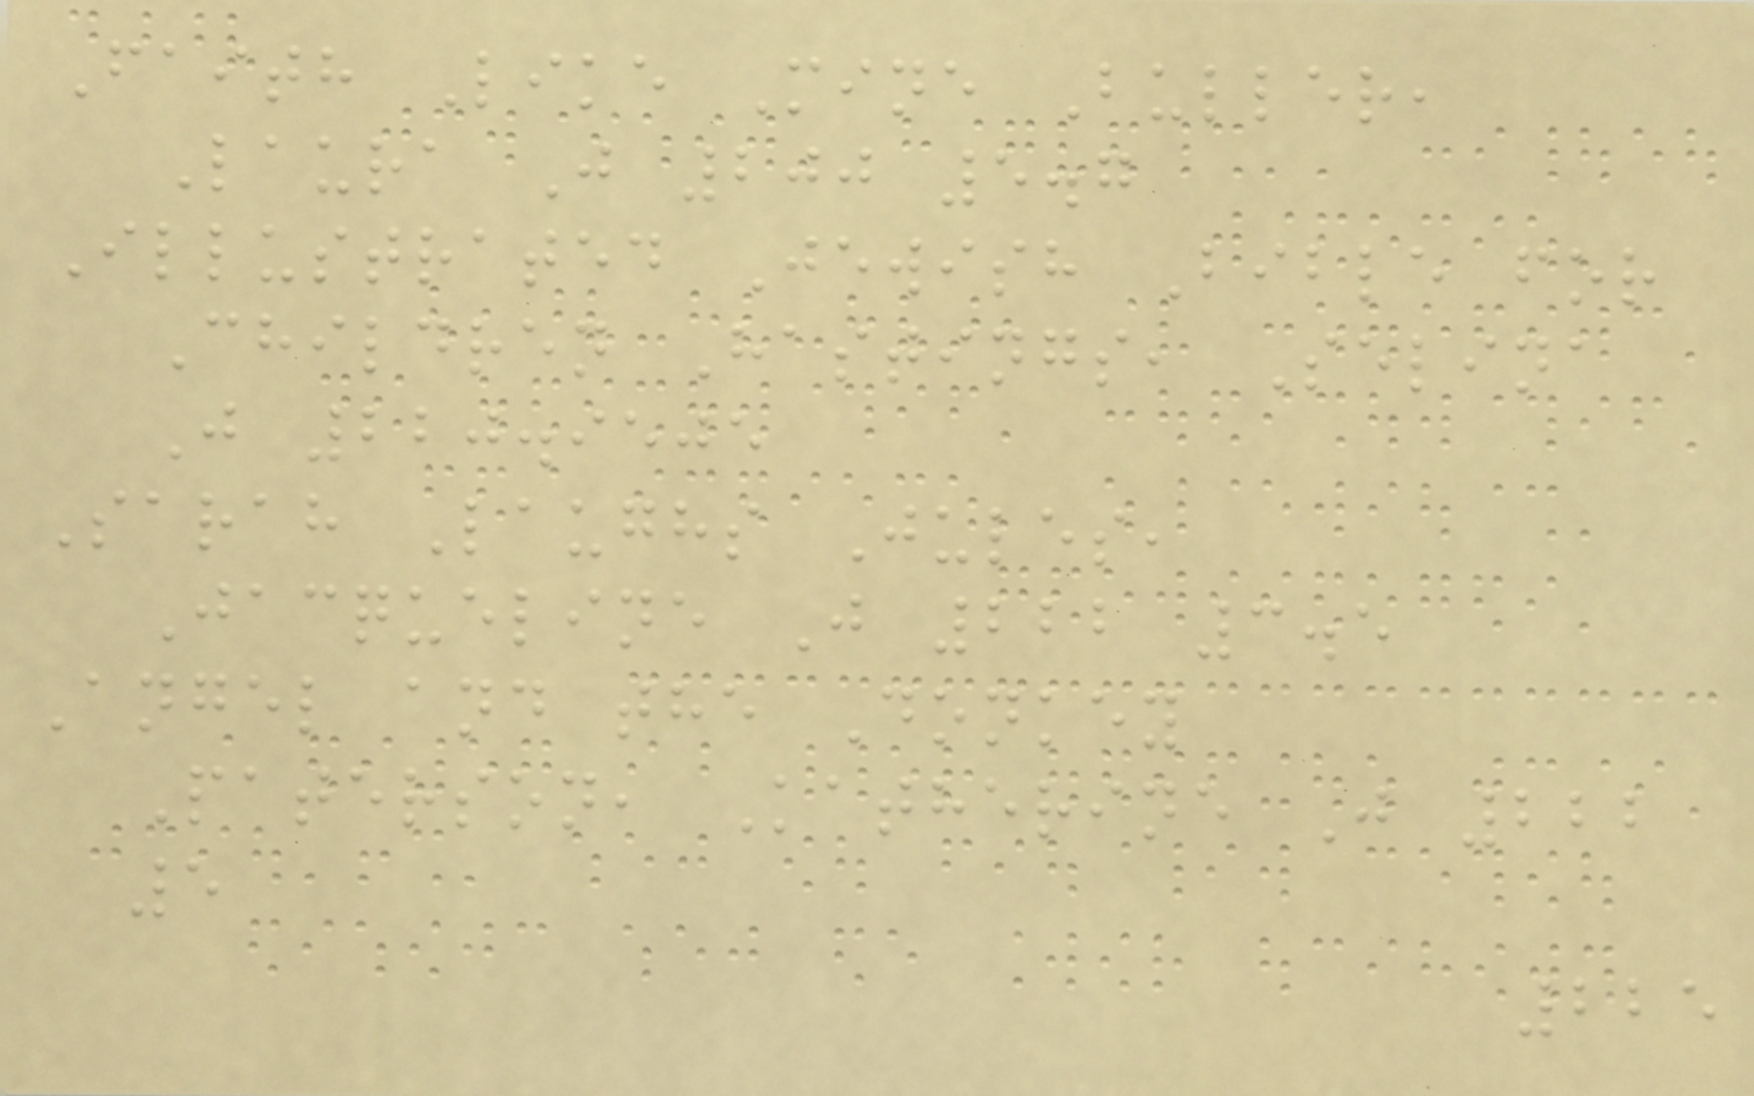Faith Like Mine Buller,
Laura J 200 5.7
Illustrated Jewish Bible for
Children Hastings, Selina
J 220.9505
Sarah Laughs Jules,
Jacqueline J 222 3.5
Angel and the Donkey
Paterson, Katherine J 222
5
225
